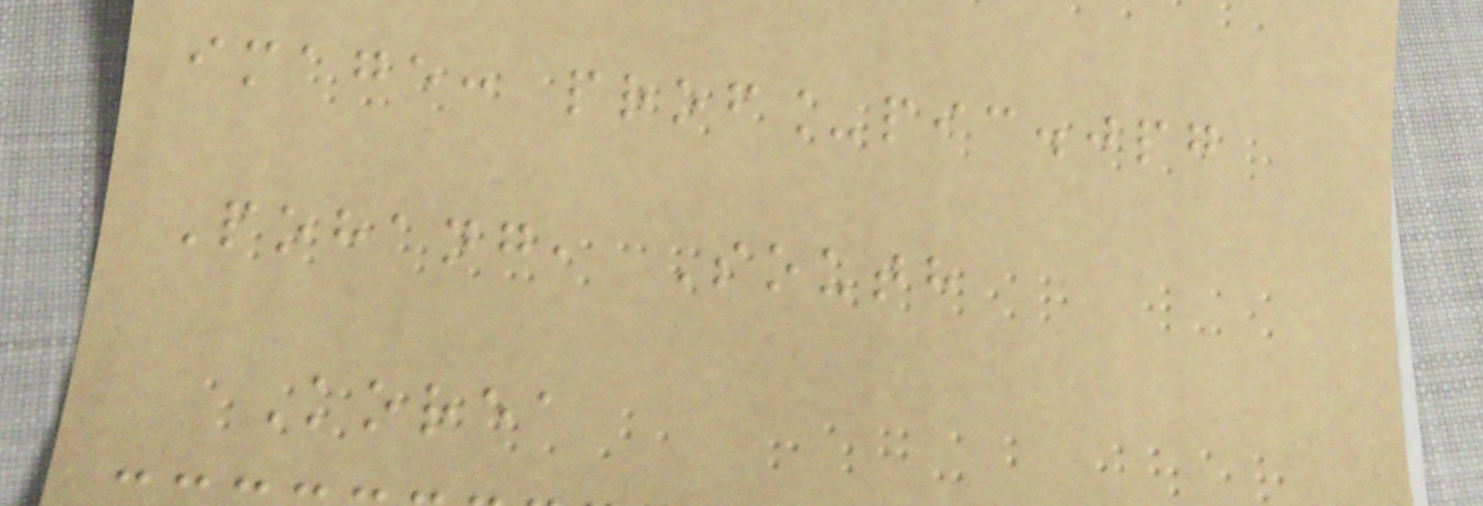image: prof_pic.jpg
Pohang, South
Korea
